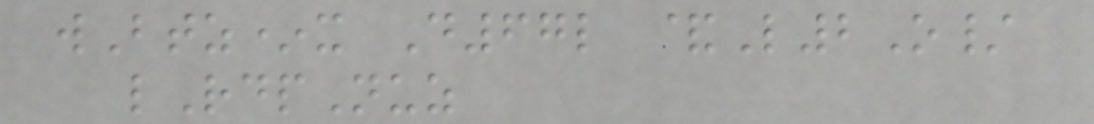wBtz*x D67l &L2O/
lRdpNuz
